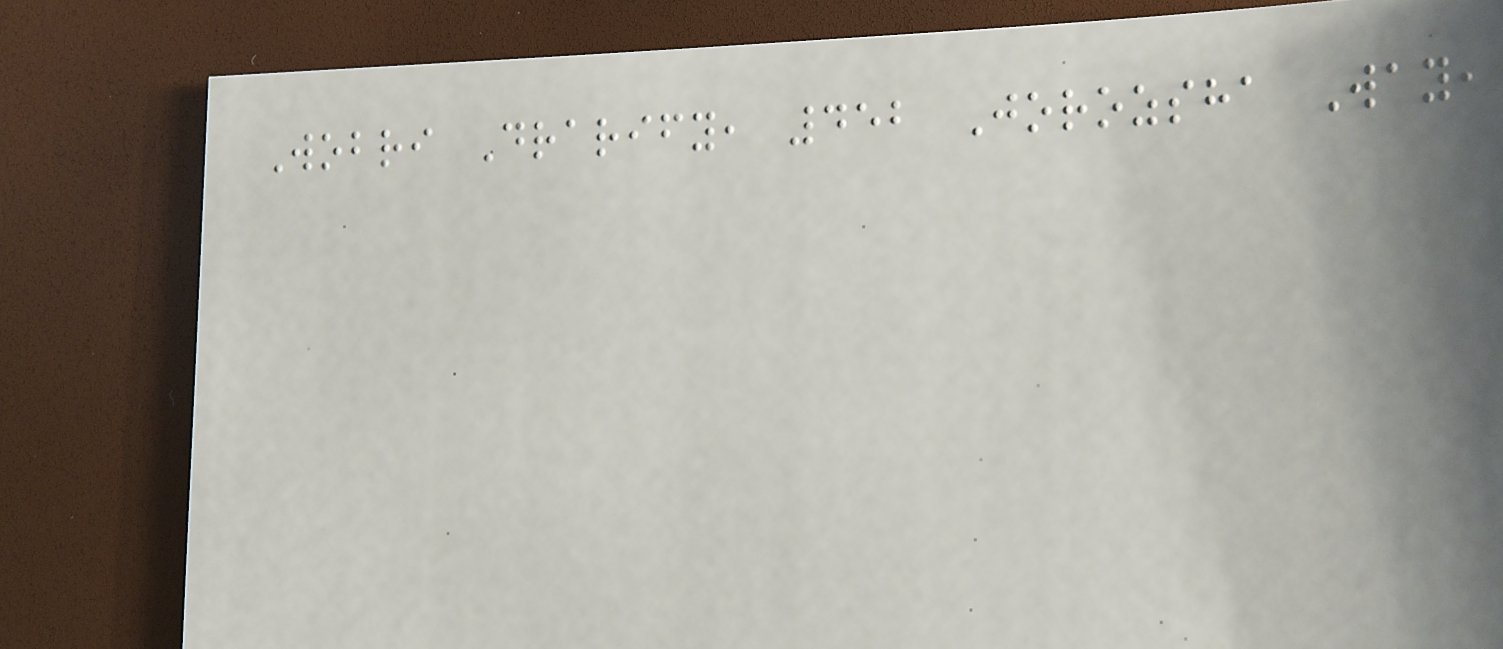Wobri Drarify, 452 Jorozsha Way,
